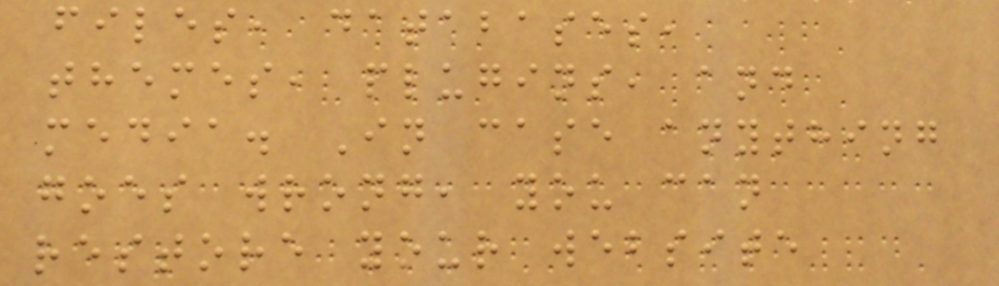files, databases,
themes, plugins, and
media. In case anything
goes wrong, you can
restore your website
